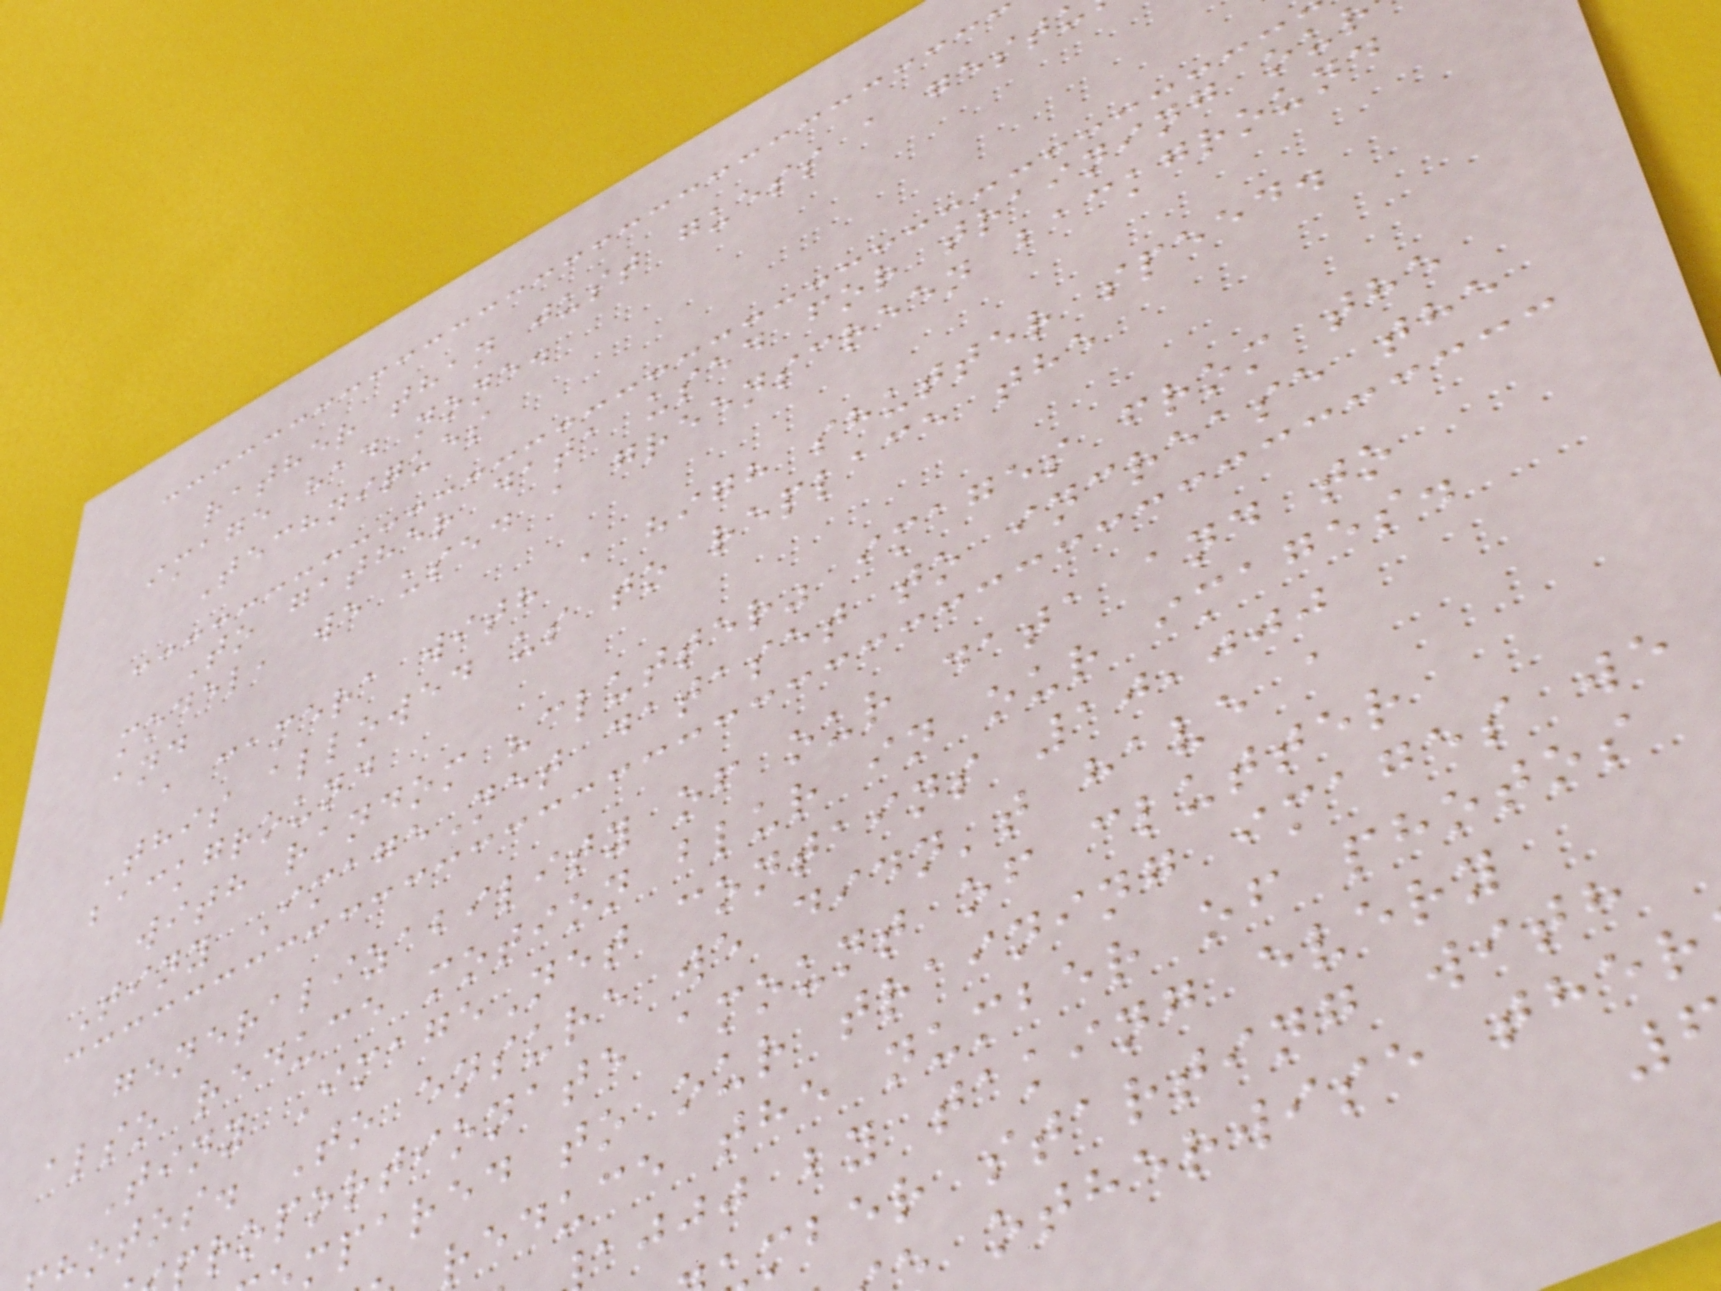rather than just guess a gest
image had none.
Techniques
To gather data used for training ou
model, we used a greenscreen background
and
a camera with a high shutter speed.
This allowed us to replace the
background
with random "clutter" images from the
Tiny ImageNet dataset to increase the
generalizability of our data and to
also reduce motion blur in our images.
Tiny ImageNet contains 10,000
otos. To ensure we didn't have a
roportionate amount of clutter
mpared to our training images we
reduce the number of photos
ajjj by taking every
mber starting with
otherwise ther
